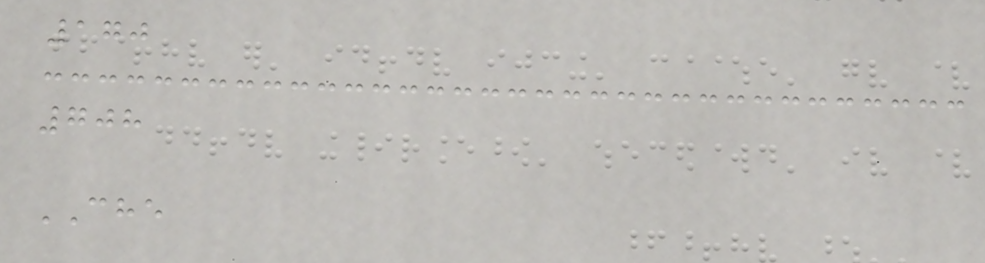170
708
CHE
